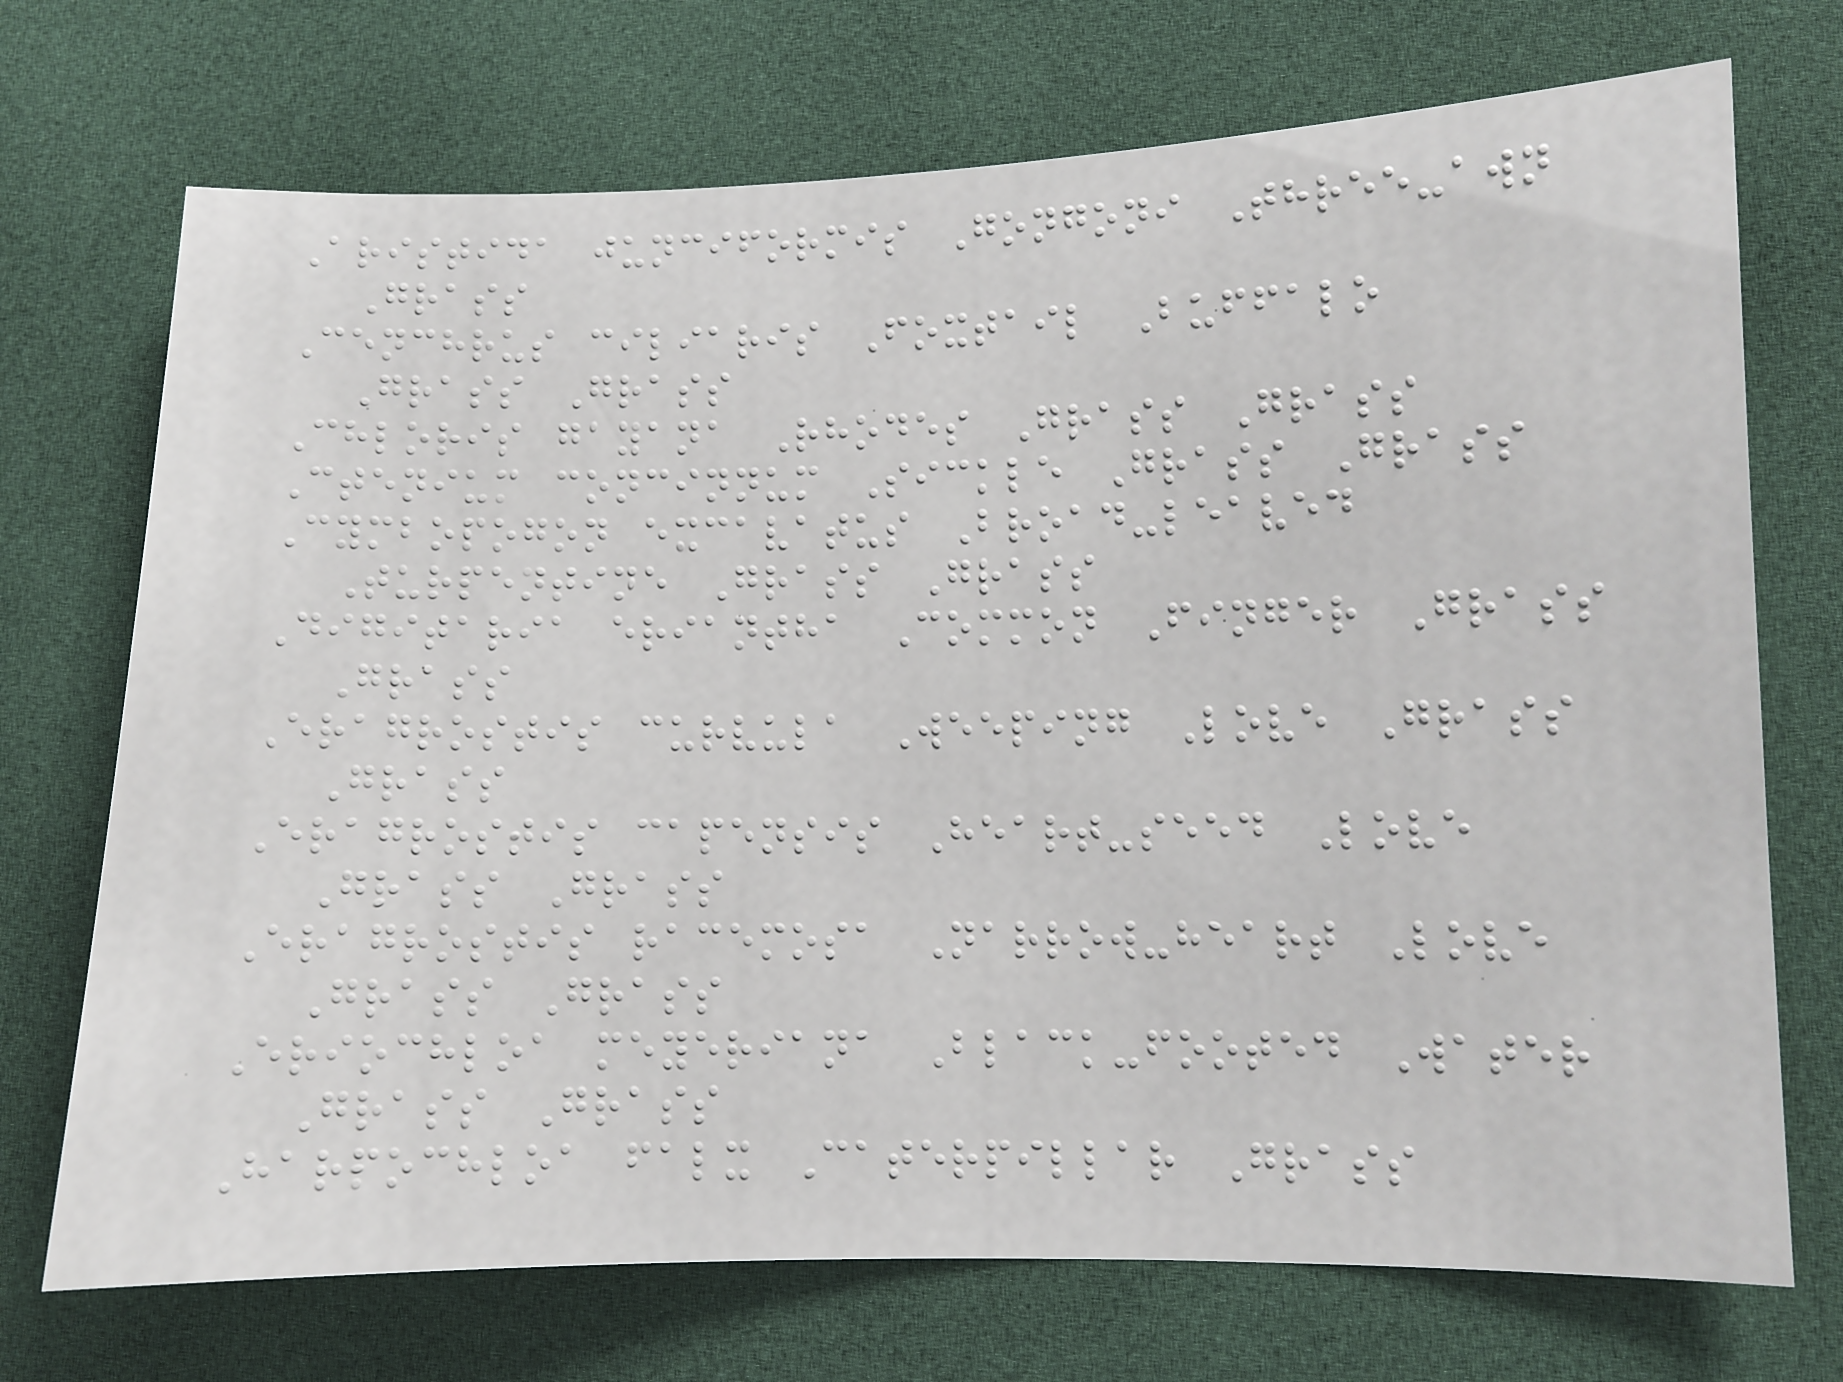Aristida junciformis Gongoni Three-awn
Grass
Cenchrus ciliaris Foxtail Buffalo
Grass Grass
Chloris gayana Rhodes Grass Grass
Ctenium concinnum Sickle Grass Grass
Cymbopogon excavatus Broad-leaved
Turpentine Grass Grass
Digitaria eriantha Common Finger Grass
Grass
Eragrostis curvula Weeping Love Grass
Grass
Eragrostis capensis Heart-seed Love
Grass Grass
Eragrostis racemosa Narrow-heart Love
Grass Grass
Eriochloa meyeriana Black-footed Water
Grass Grass
Harpochloa falx Caterpillar Grass
